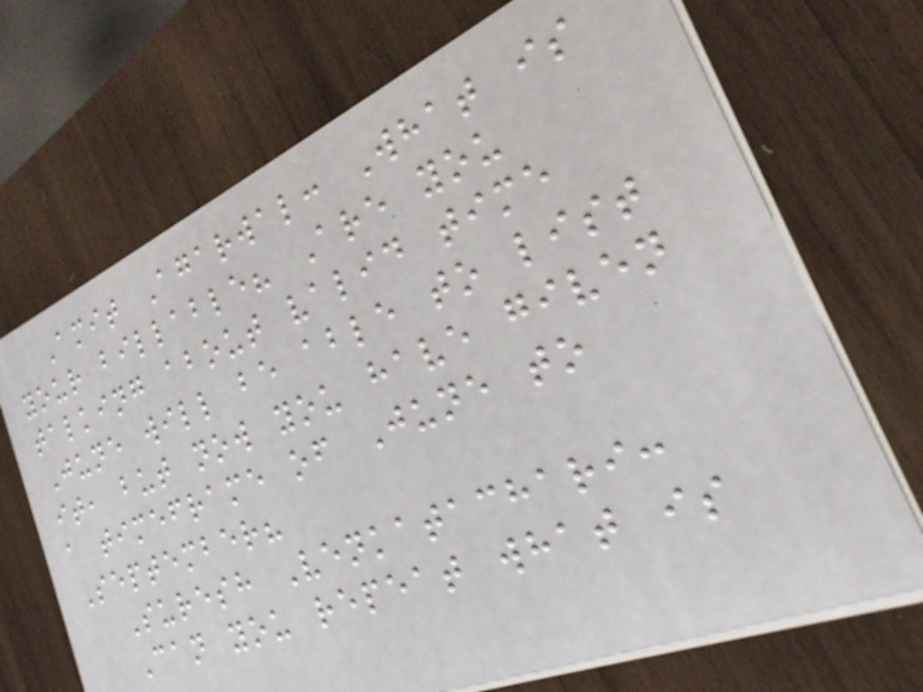Amit Agarwal: What is
your billable? Are you
talking about valid time
June will be able to list
it, but now you have given
a timeframe of June to
September?
Suresh Venkatachari:
Can you repeat what is
